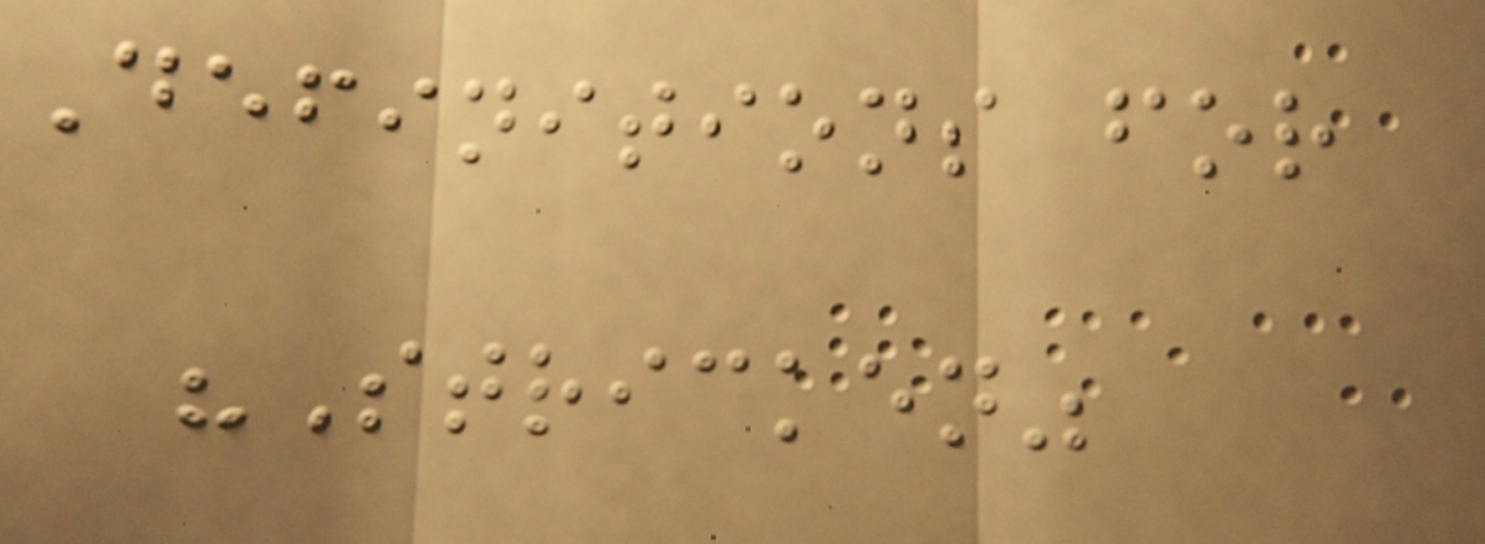Definitions for
"Stricken"
